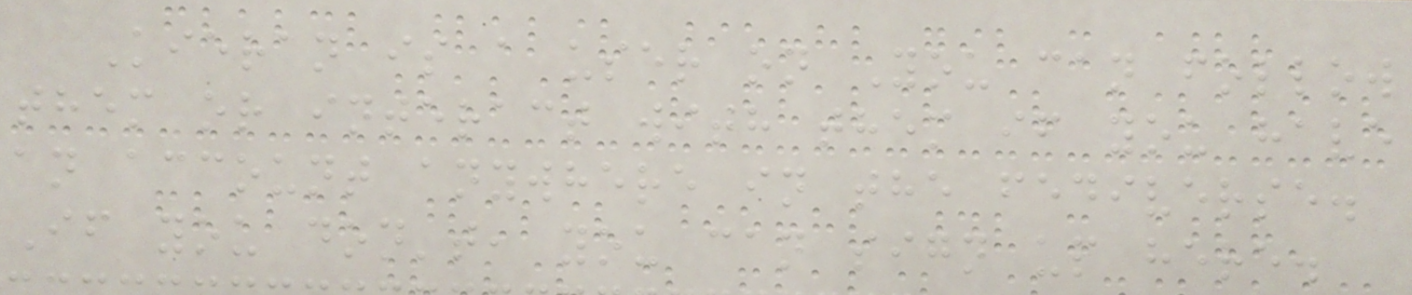Kieran is a user on You can follow
them or interact with them if you have
an account anywhere in the fediverse.
If you don't, you can sign up here.
